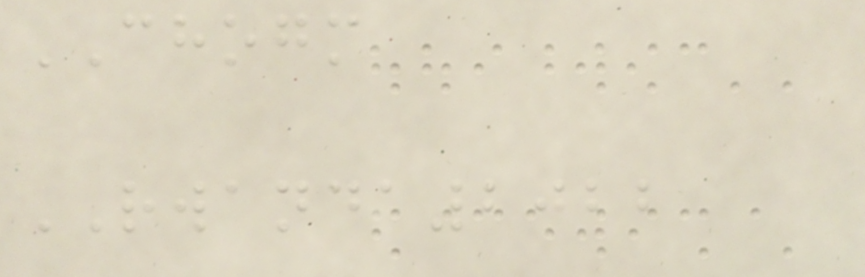CHOGM
RWANDA2022
